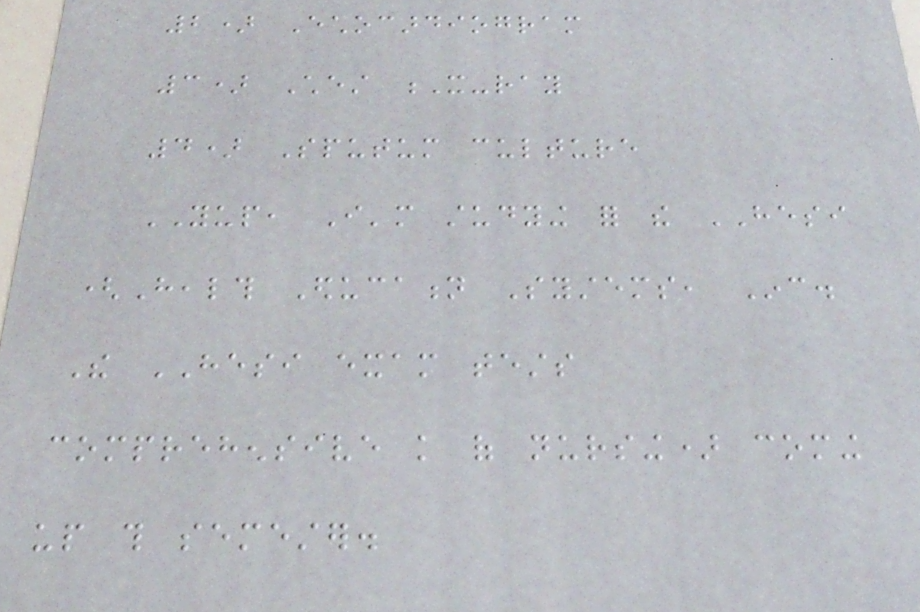2) Echocardiogram
3) Chest X-ray
4) Sputum culture
YUP, I'm studying for the HESI
(Health Education Systems, Inc.
The HESI exam tests
comprehensive knowledge of nursing) coming
up this semester.
